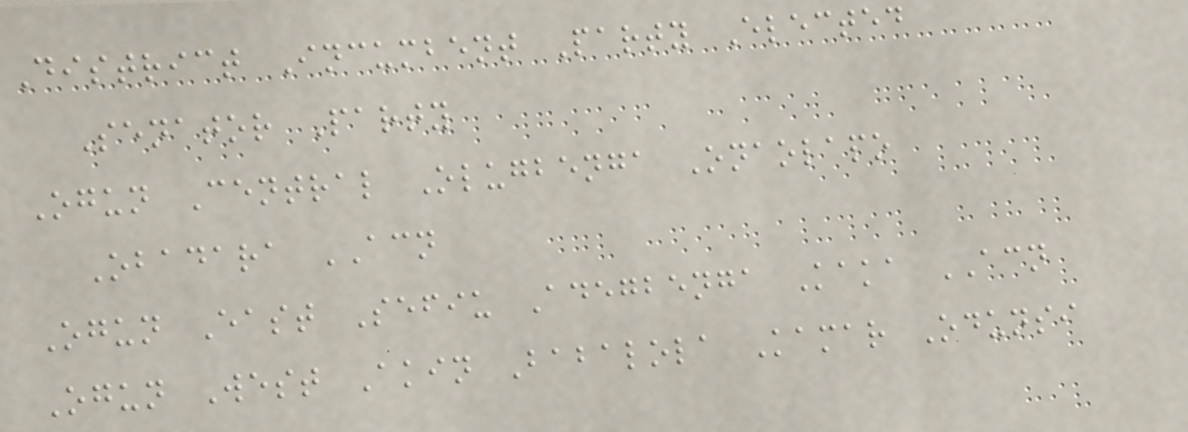District Incumbent Party Elected
Senator Party
Ogun Central Olugbenga Onaolapo
Obadara ACN
Ogun East Sefiu Adegbenga Kaka ACN
Ogun West Akin Babalola Kamar Odunsi
